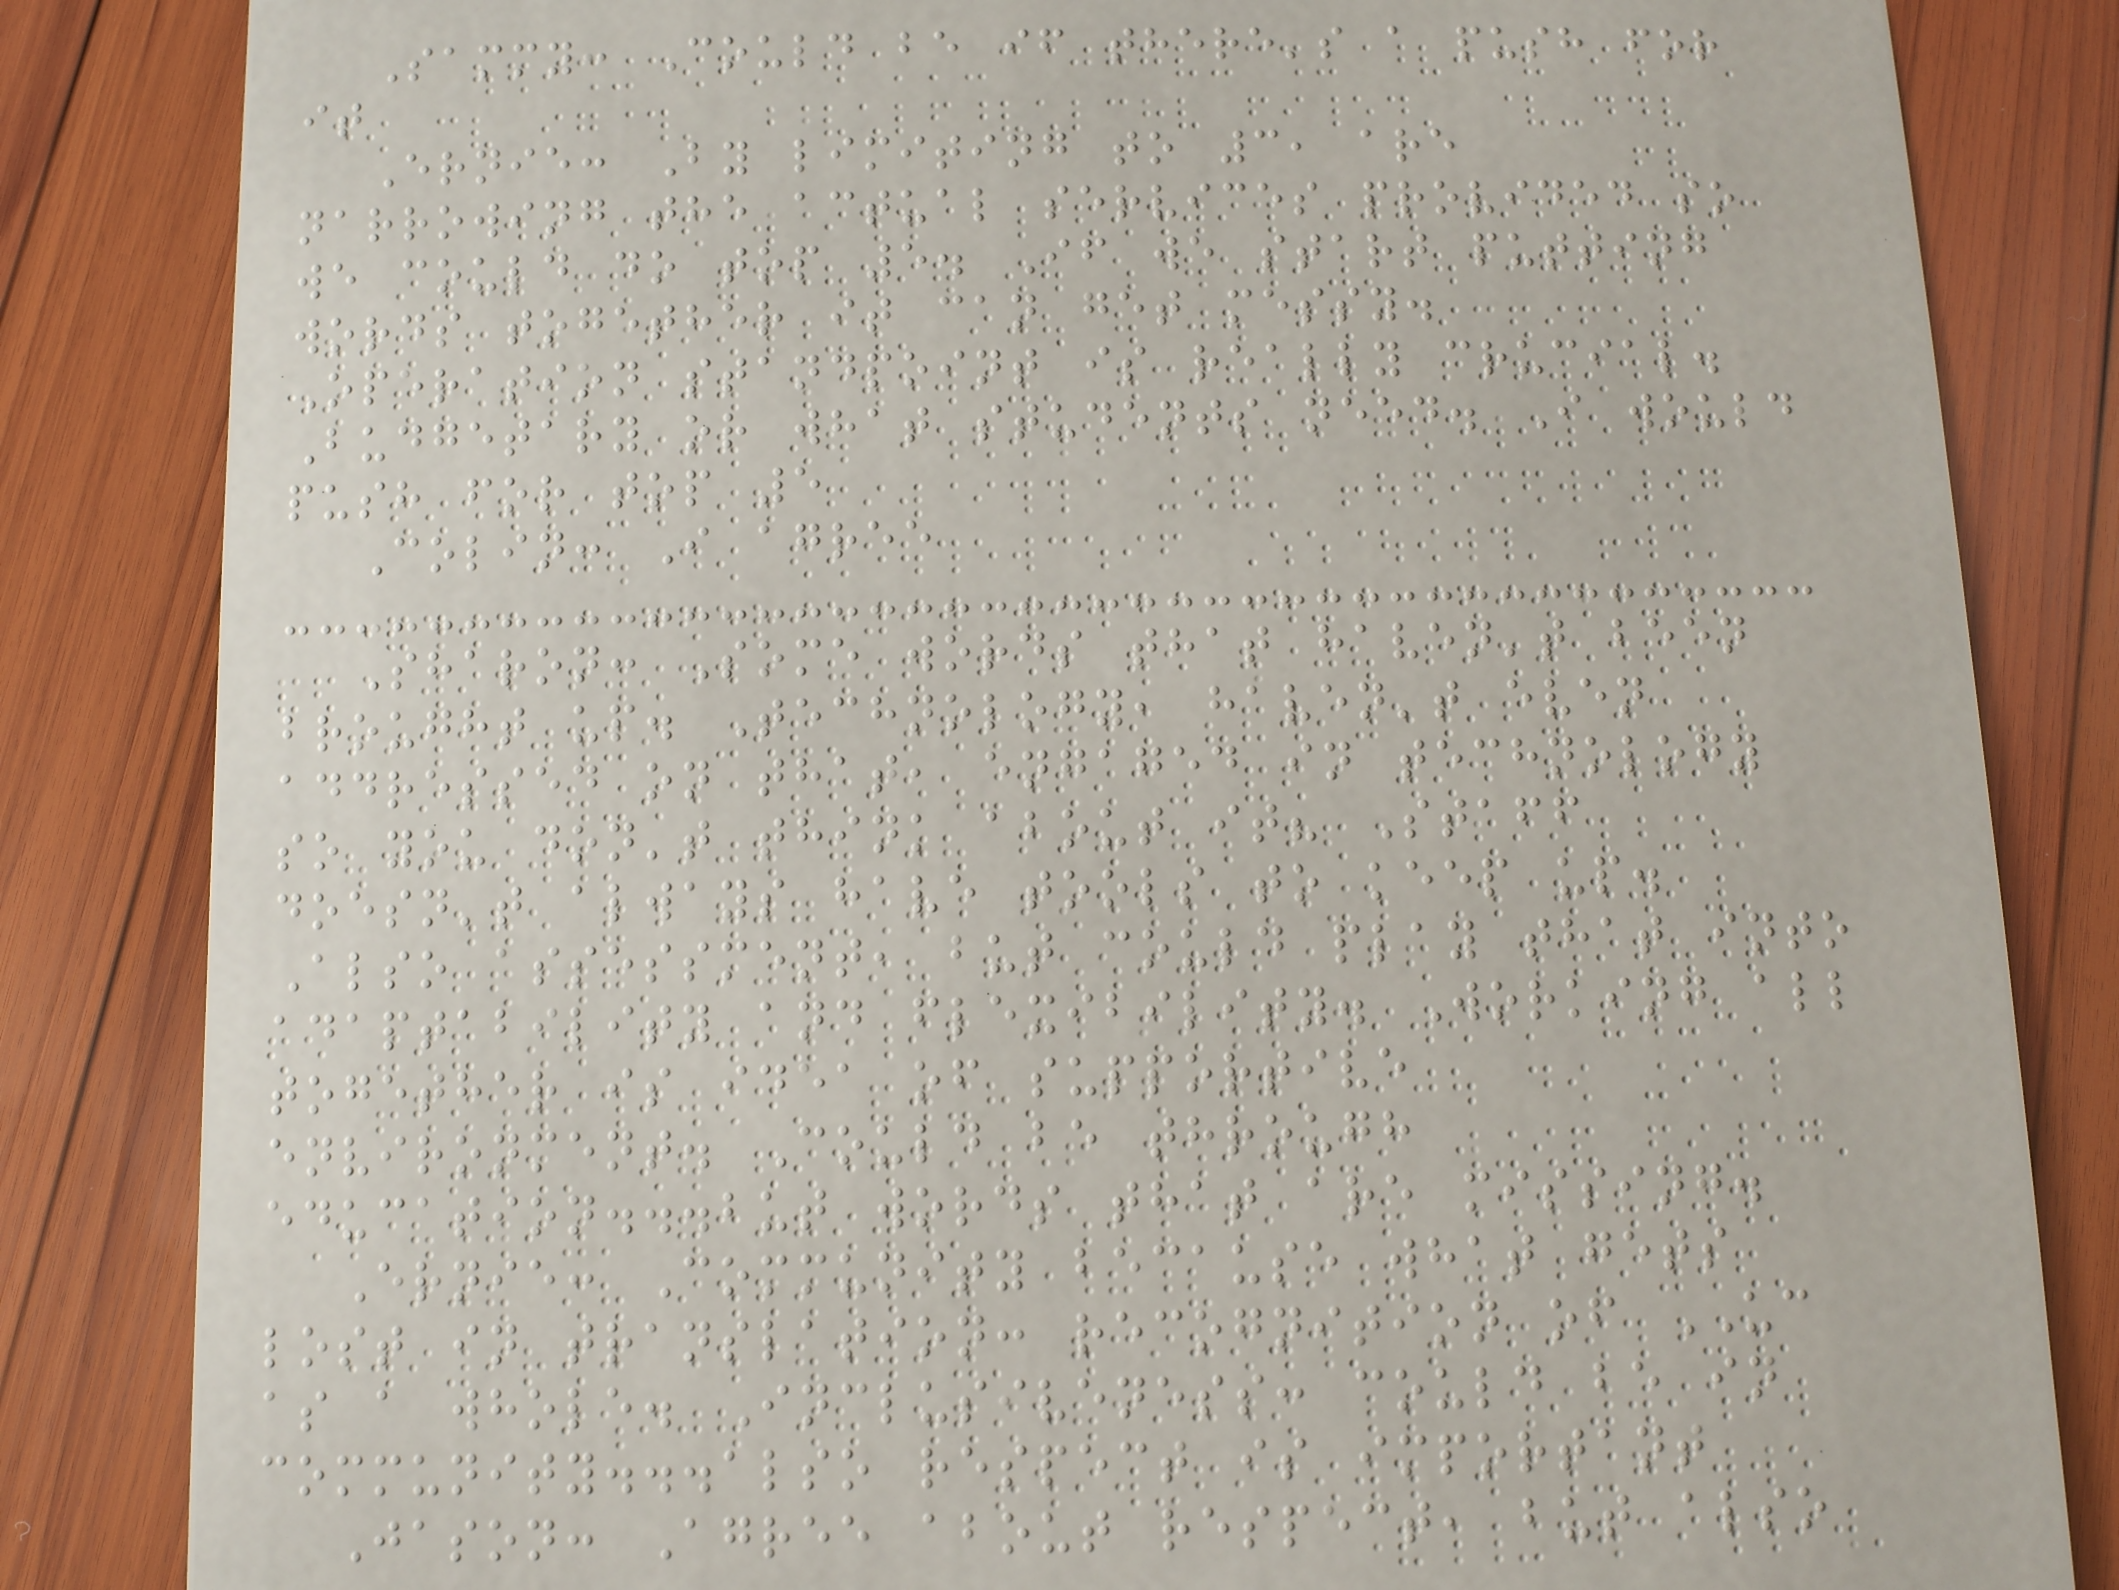Sammy: Could be if there's a push for
it
Ernie: By limiting to 3, are
narrowing the actual services provided so
we could do top 5. If we start putting
words together it can get messy.
Operation standpoint is really crucial.
Budgetary or what students need. I would
push for top 5
Colin: I agree
Sharon: Some words that haven't been
brought up. Technology, haven't even
addressed on that, engaged in technology
so you don't think about it? Staff
doesn't always have tools to keep up.
Also assessment, but could play that into
adaptability and flexibility. Working all
together is idea of supportive
environment. Could be through
education...but words that are missing.
Ernie: Community because what gets
lost in translation: recognition of UC
as a whole. Inclusiveness: could be in
community...also respect is important
Jason: Agree about respect, but also
